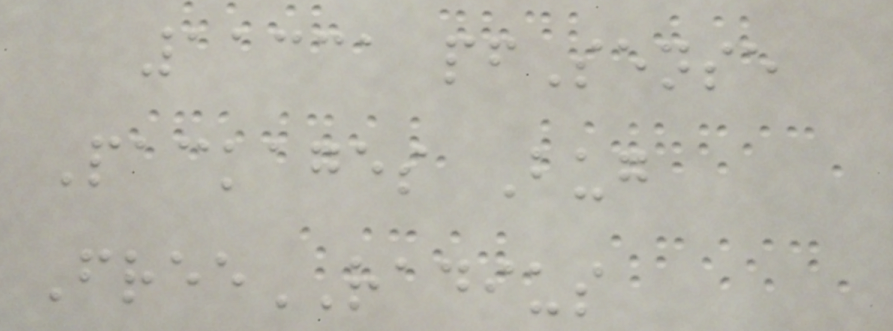11331 pfSense
Packages Bug
FreeRADIUS
